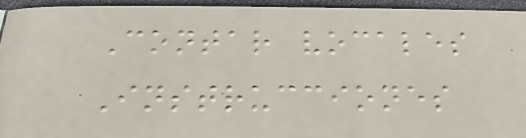Contar vocales
Instrucciones
